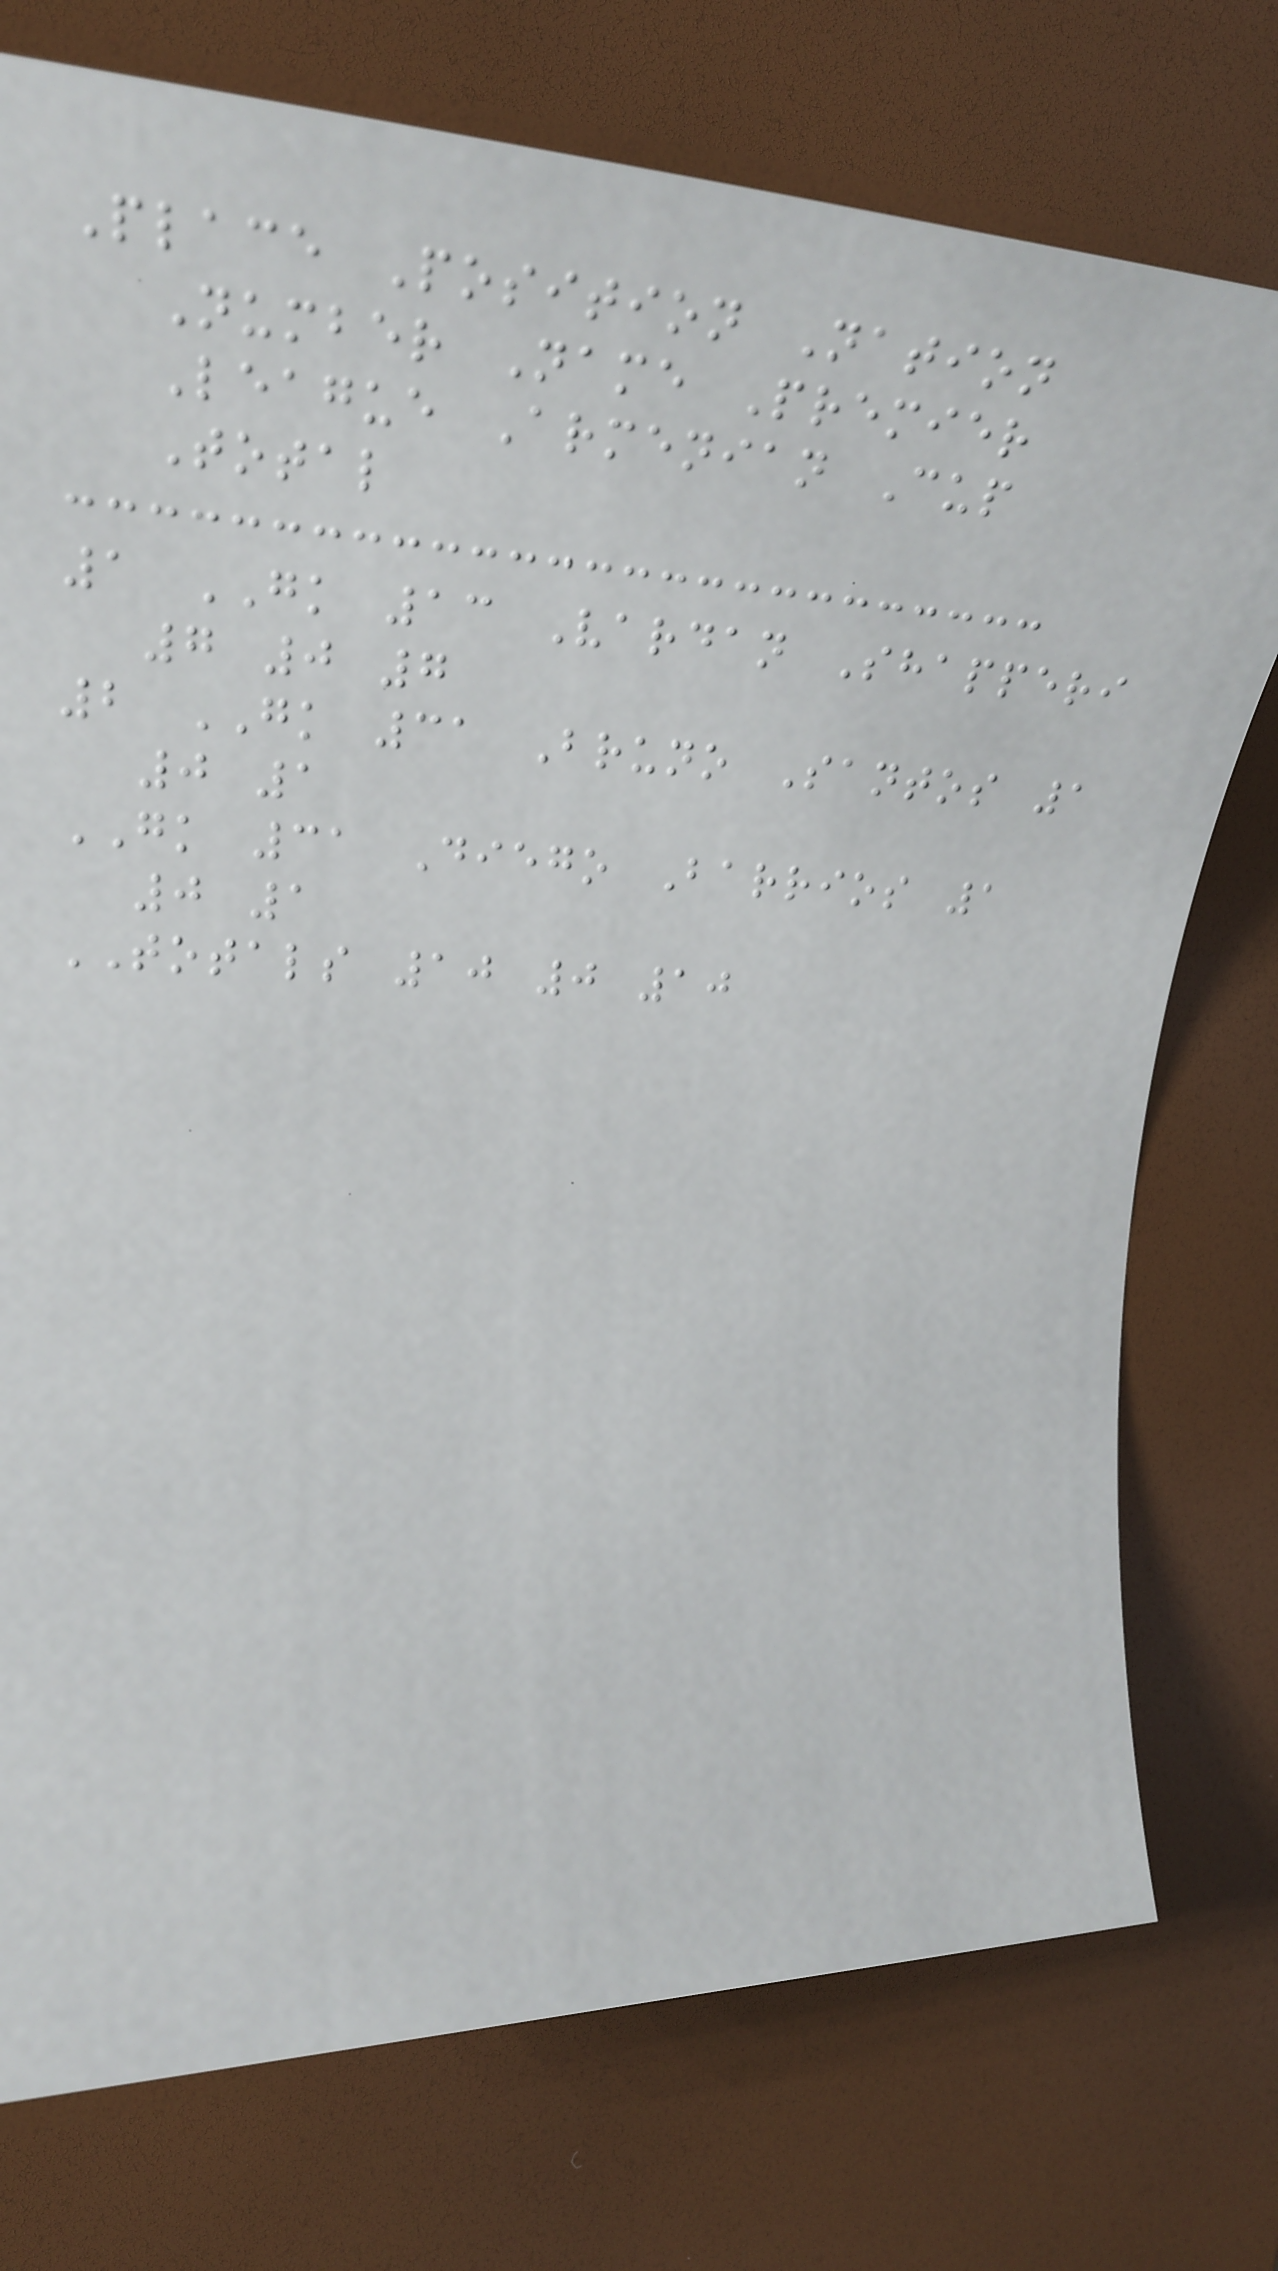Place Position Nation
Number Name Premier
League Armenian Cup
Total
1 GK 13 Vardan Shapperi
7 0 7
2 GK 31 Bruno Santos 1
0 1
GK 31 Diego Barrios 1
0 1
TOTALS 10 0 10
